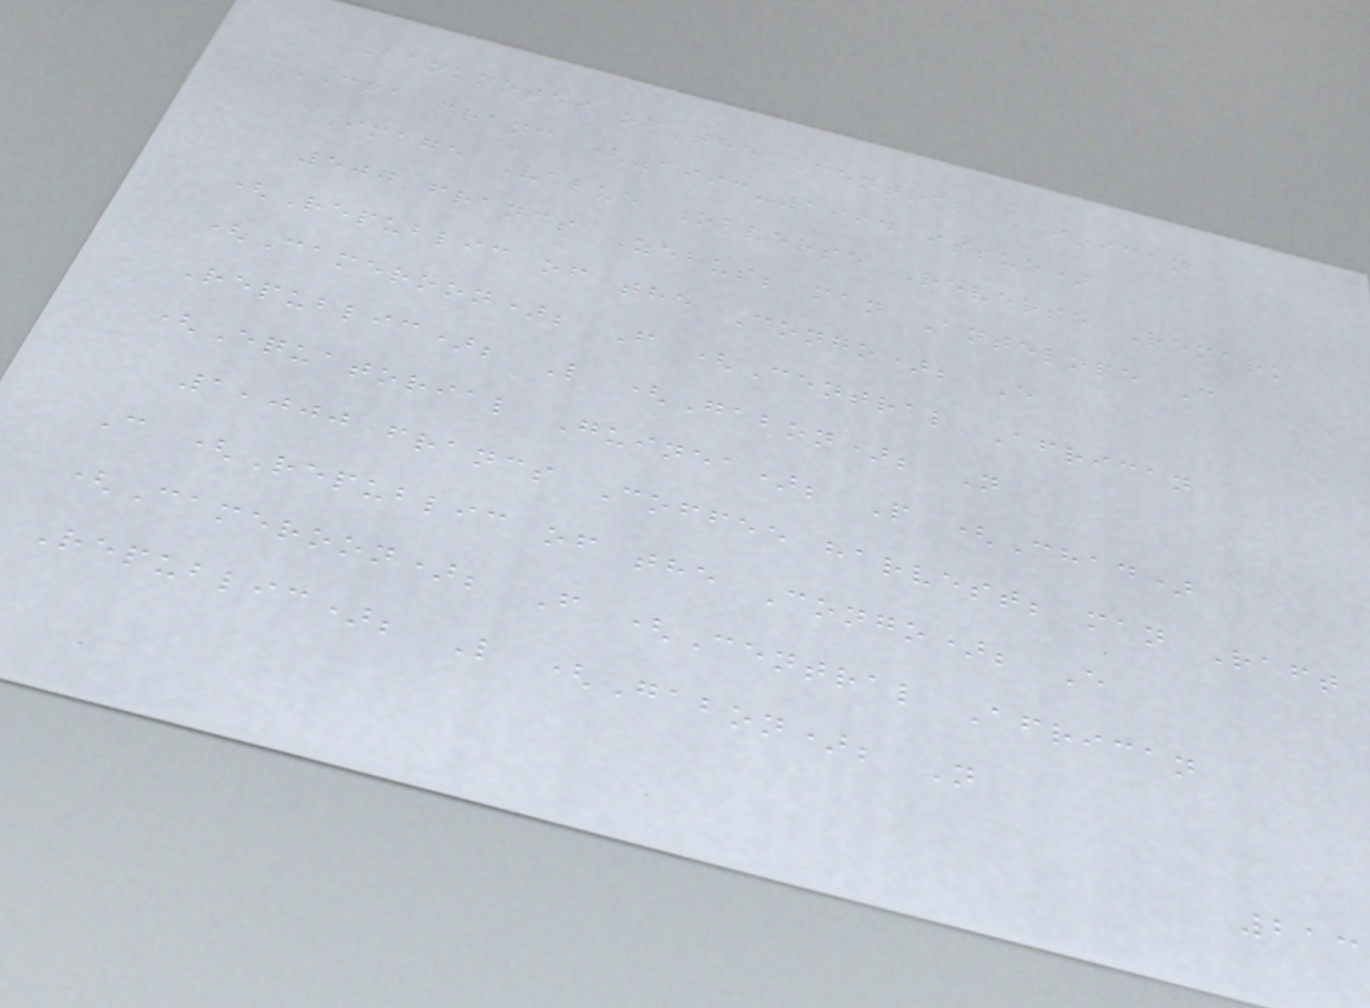Banknotes of the Central African
CFA franc (1993-1994 issue)
Image Value Obverse Reverse Remark
500 francs Zebus; man Antelope C
(Republic of the Congo); E
(Cameroon); F (Central African
Republic); L (Gabon); N
(Equatorial Guinea); P (Chad)
1,000 francs Coffee harvest; man Raft
C (Republic of the Congo); E
(Cameroon); F (Central African
Republic); L (Gabon); N
213
